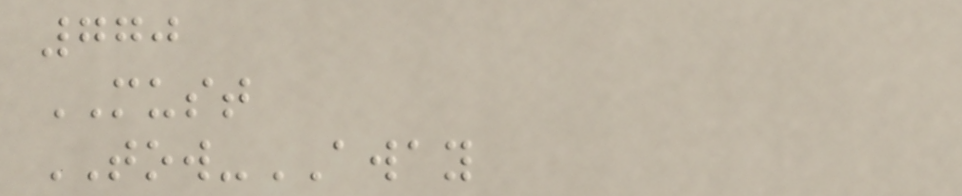770
MUST
TOW-AWAY
